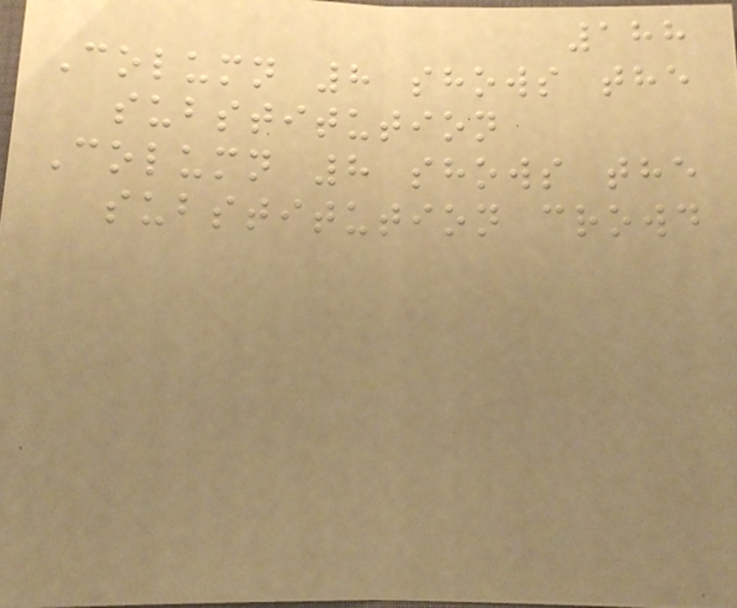188
Column 8 shows the
substitution
Column 8 shows the
substitution crowd
